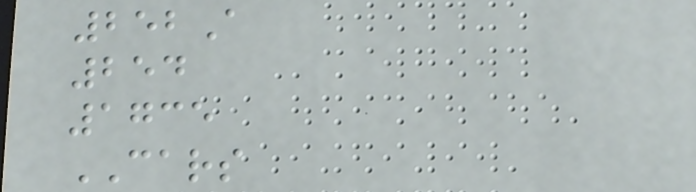252A
254
1735
CARS
